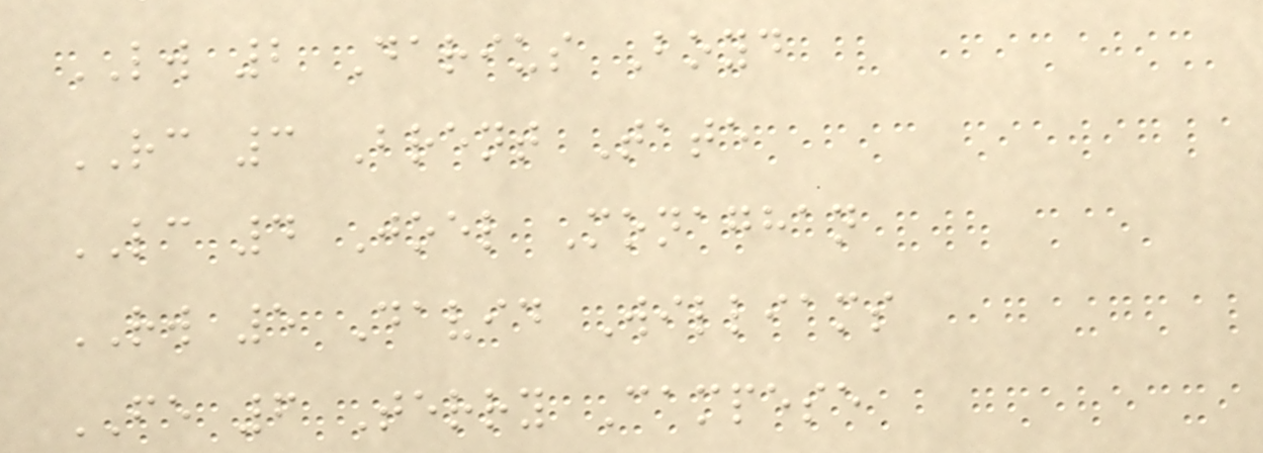LW 2 Darius Boyd
RC 3 Brent Tate
LC 4 Joel Monaghan
RW 5 David Williams
FE 6 Terry Campese
